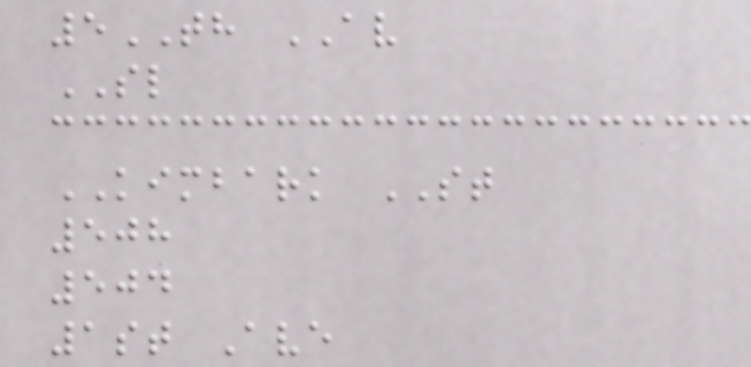5TH AV
SL
KIMBARK ST
508
504
1st Ave
